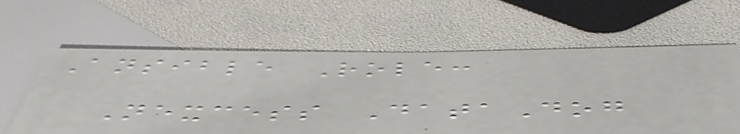Ansible Role:
Nexcess DataDog
